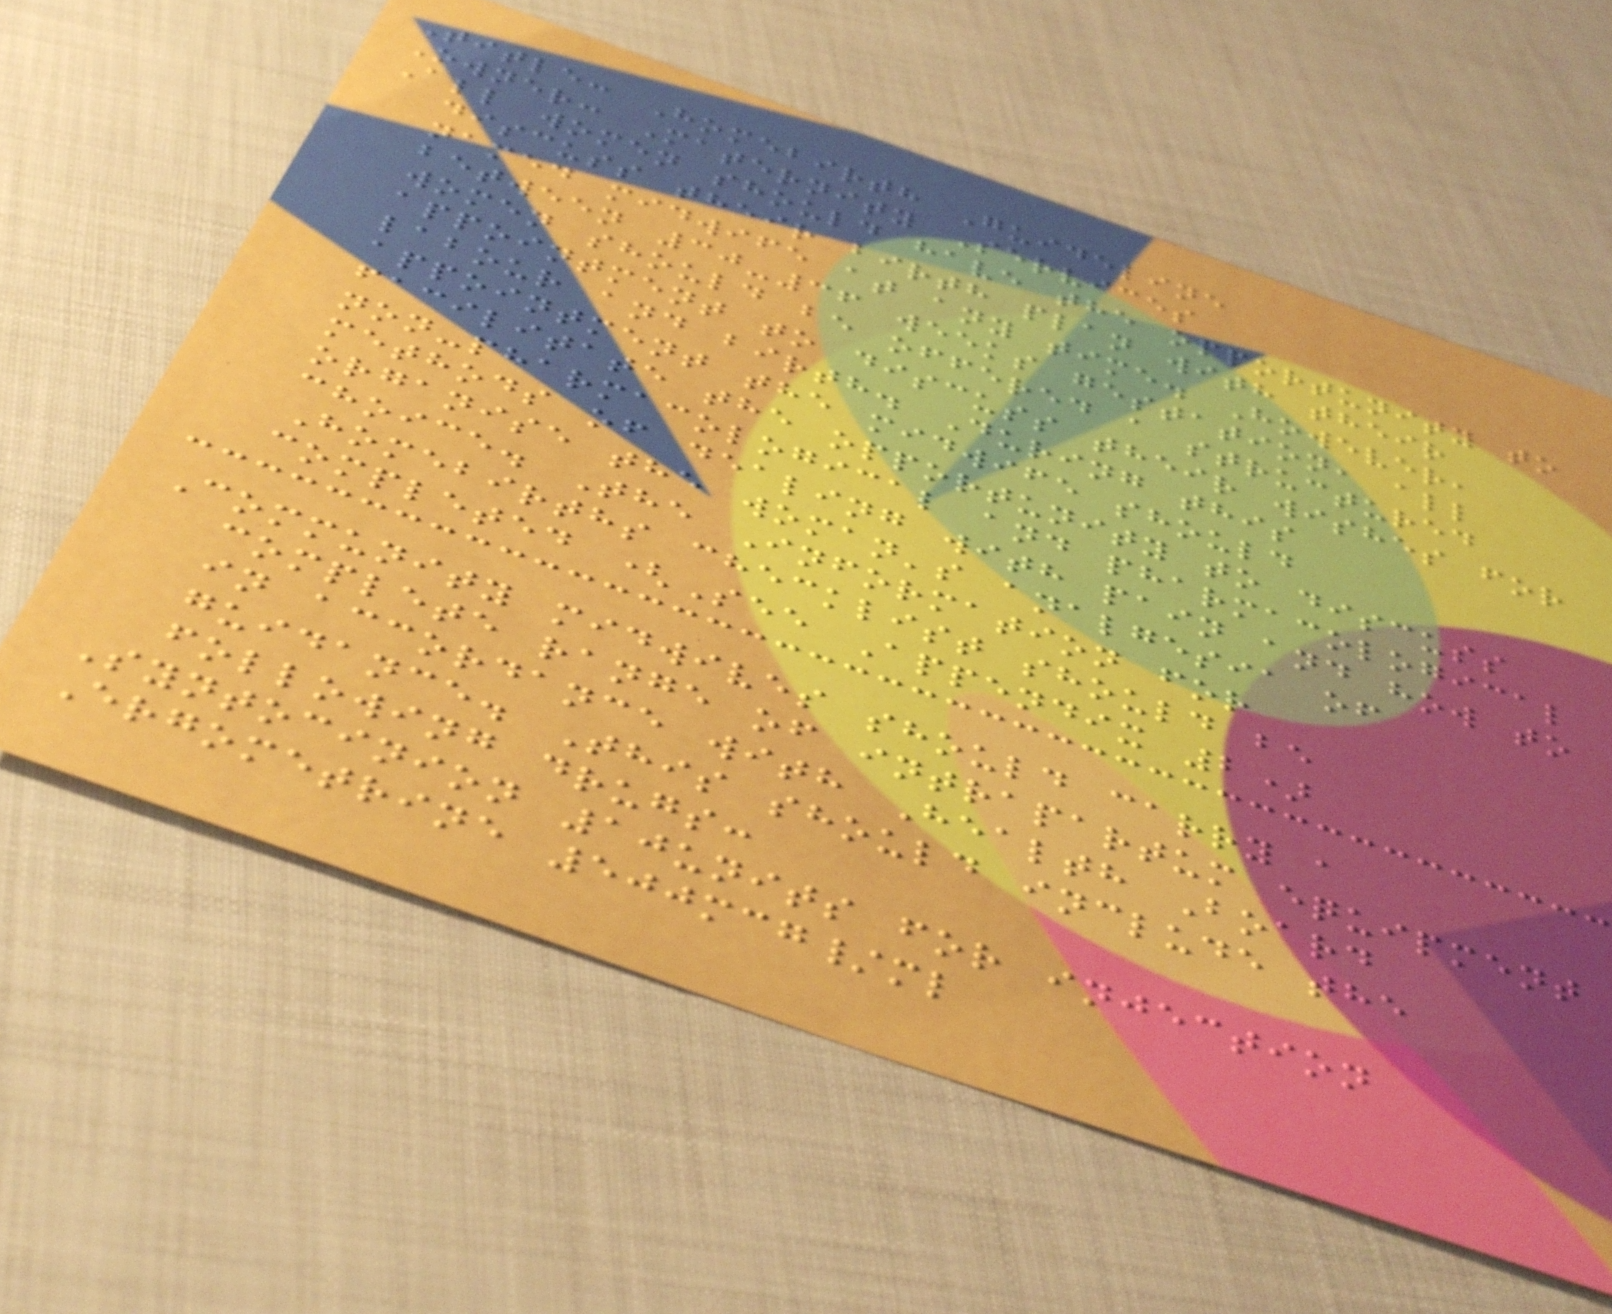Title: Homebirth Guideline
Owner: Maternity Services
All women should have the opportunity to
discuss their birth plan with their
named midwife at any time. However,
between 30-36 weeks gestation, all
women should be offered a structured
appointment to discuss their wishes for
labour and birth. During this
appointment the midwife should
facilitate the opportunity to discuss
non-pharmacological and pharmacological
methods of dealing with pain and how to
organise the woman's analgesia of
choice. The Information for
Homebirths checklist should be
completed (See Appendix 2)
Community midwives should carry a
complete range of intrapartum equipment
in accordance with Health Board
guidance. This should include the
following drugs:
Syntocinion 10units for injection
Ergometrine 500mcg/ml
